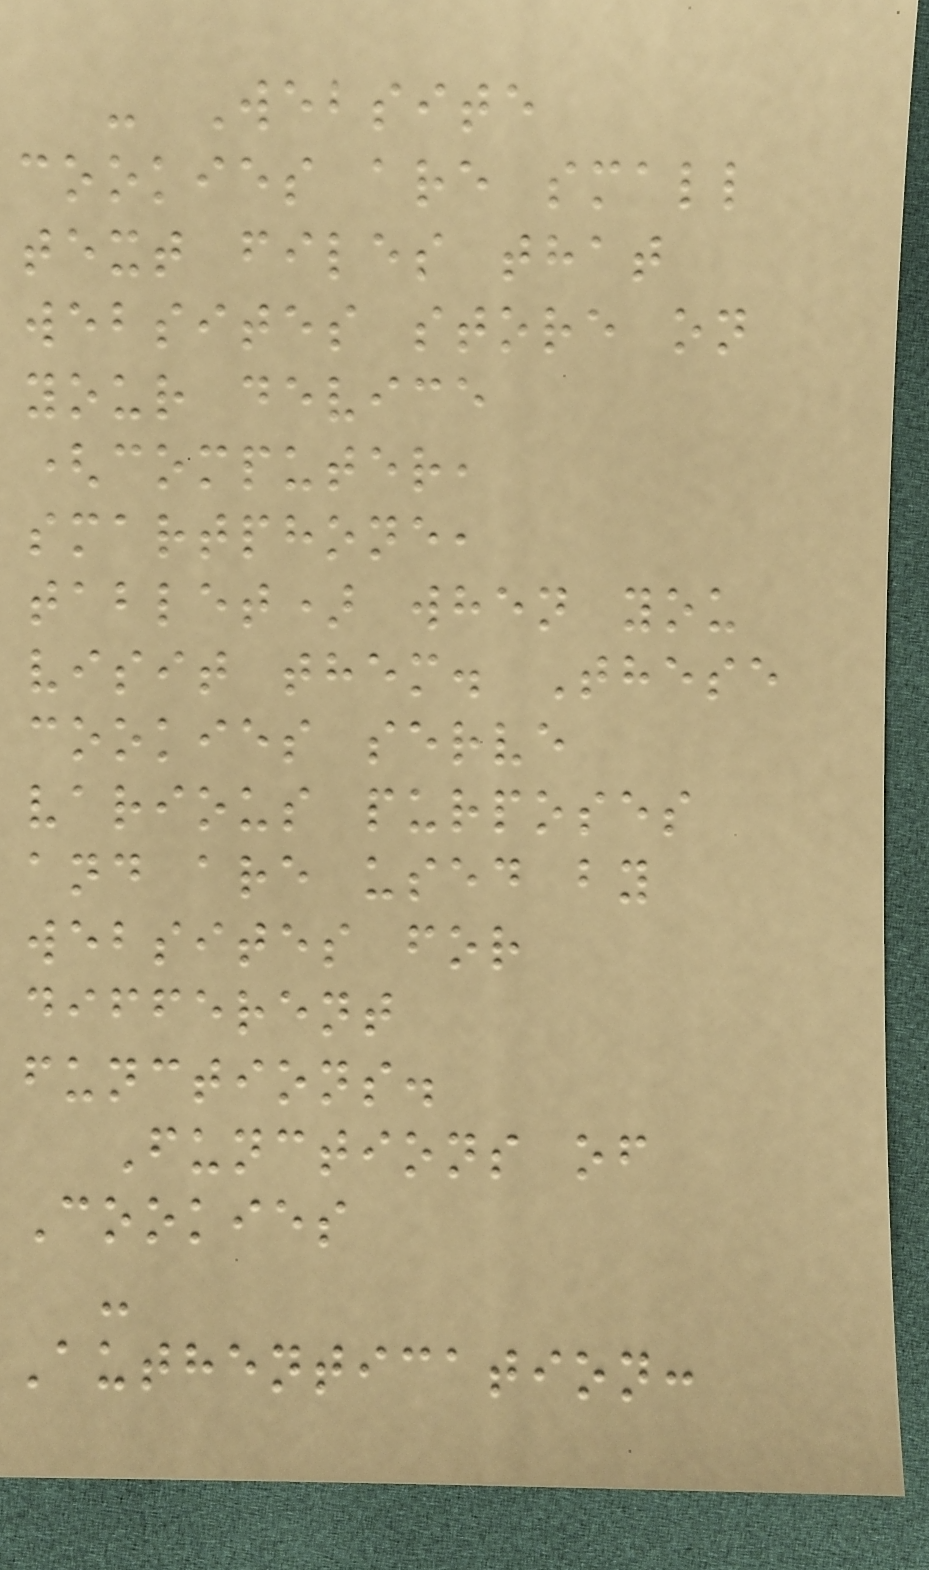- Website
cookies are small
text files that
websites store on
your device
(computer,
smartphone,
tablet) when you
visit them. These
cookies serve
various purposes
and are used by
websites for
different
functions.
Functions of
Cookies
-
Authentication:
